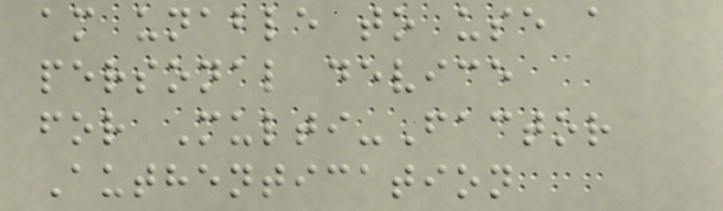am unable to use a
personal device
for Multi-Factor
Authentication
